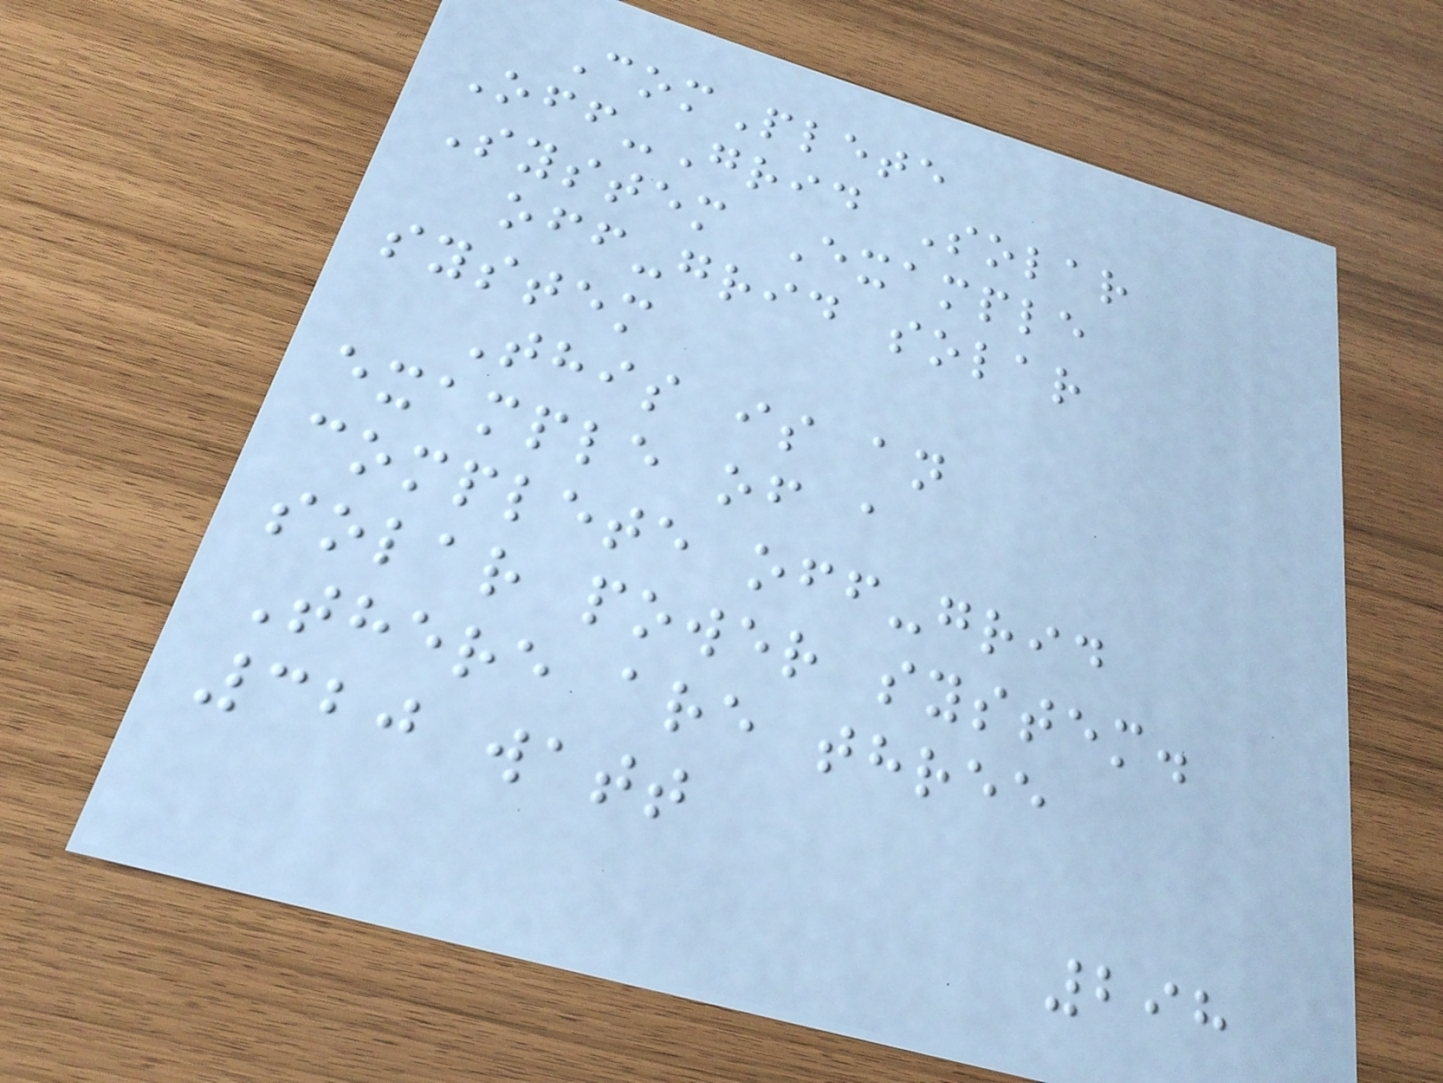ComPlete
Off-Grid Solar
System Example
off-grid solar
system
This is an
example of a
complete off-grid
solar power system.
There are three
320 watt
298
